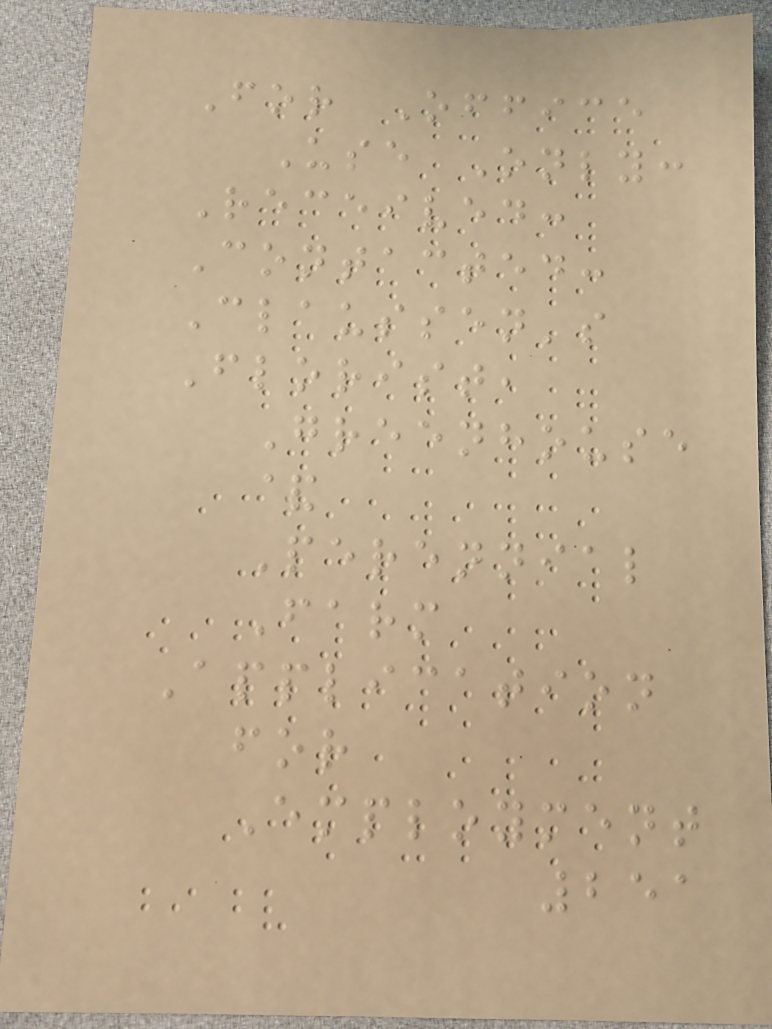For Office
Use Only:
Received:
Contacted:
Claussen's
Florist,
Greenhouse
&
Perennial
Farm
Application
for
Employment
251
